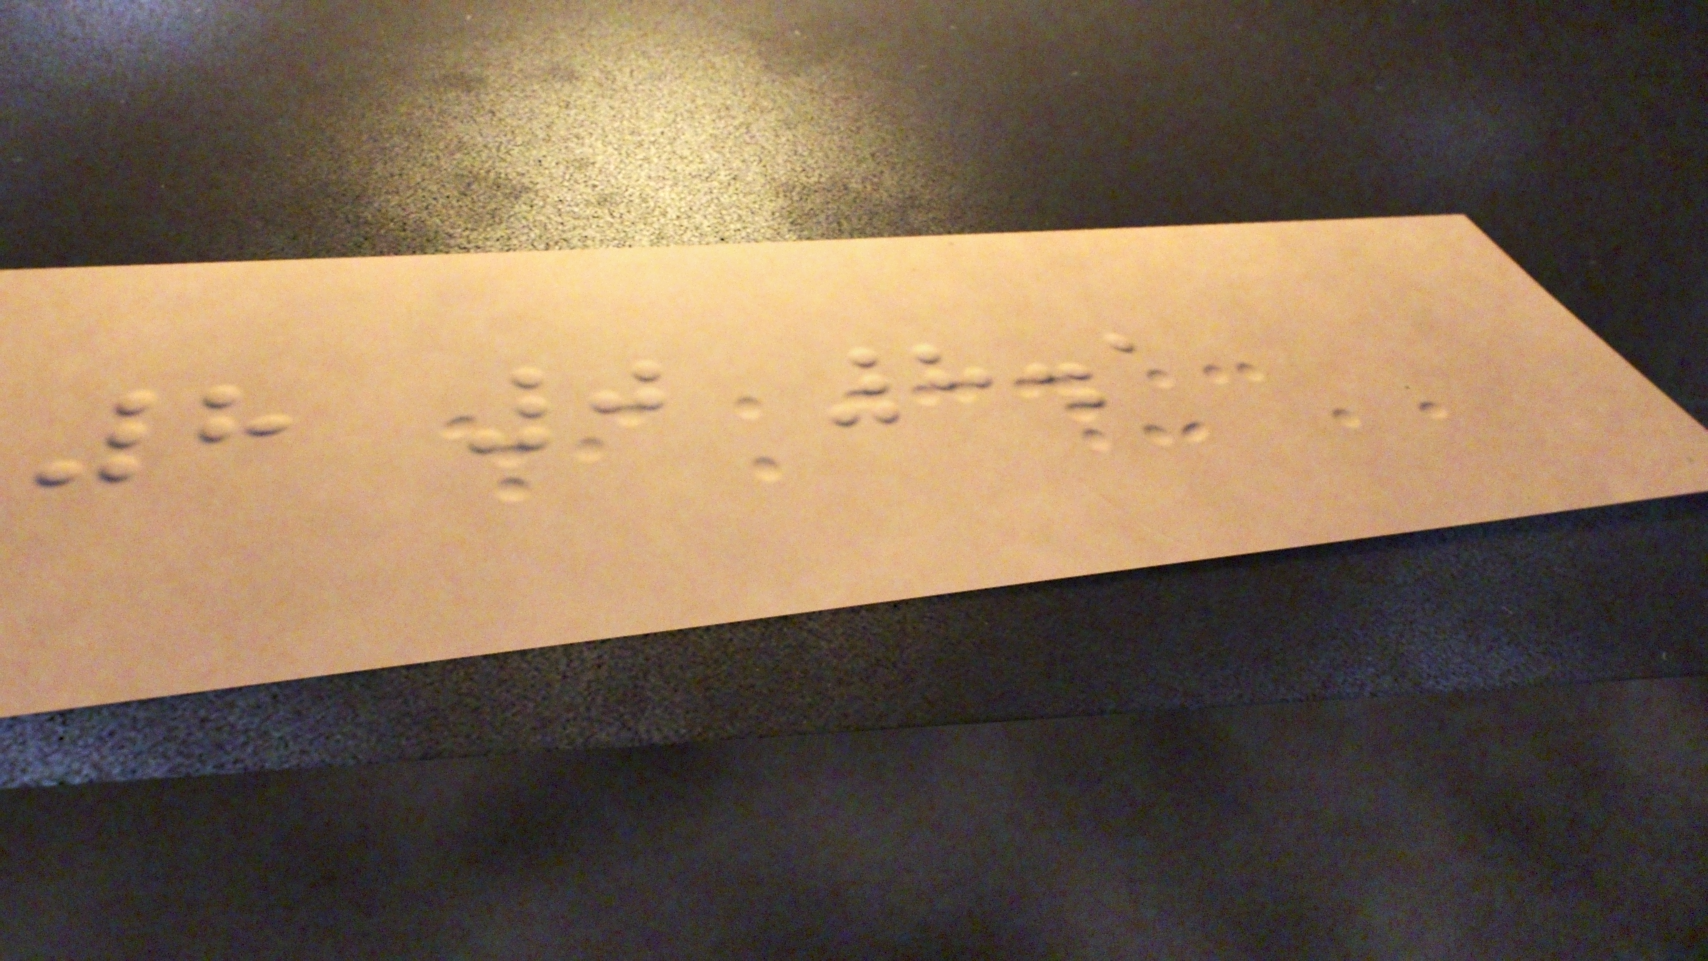8 0 8.1
